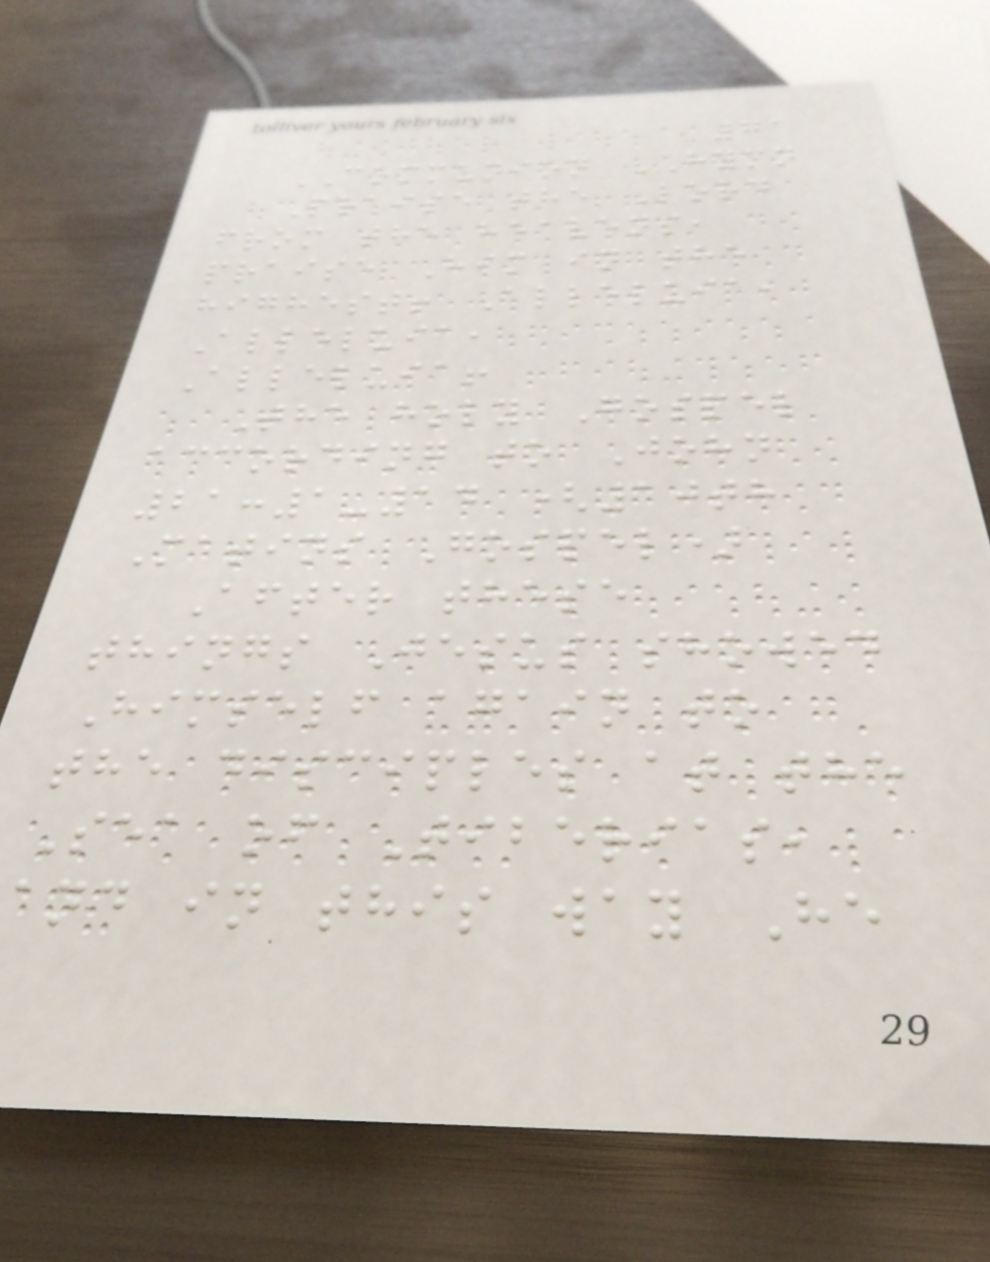71
COMMUNION HYMN
Praise the Lord
from the heavens,
praise Him in the
highest! Alleluia,
Alleluia,
Alleluia!
The holy Gospel
according to John
21:1-14 (10th
Matins Gospel)
After these
things Jesus showed
Himself again to
the disciples at the
Sea of Tiberias,
and in this way He
